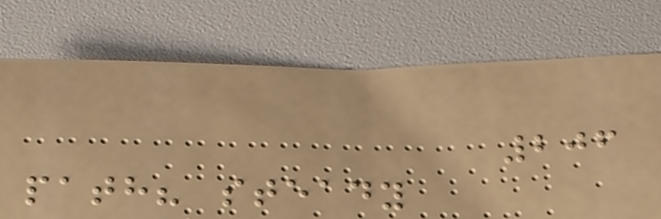206
path? steady
